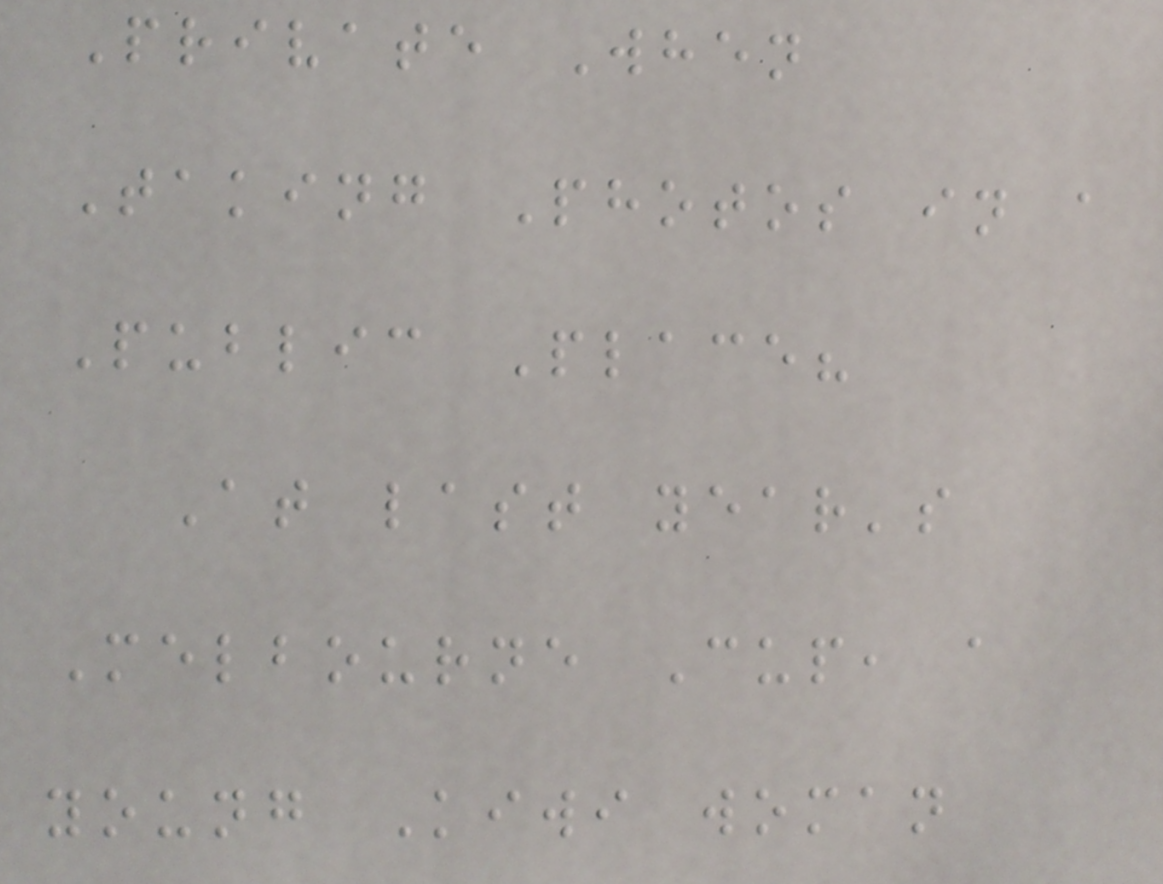Private When
Taking Photos in a
Public Place?
At last year's
Melbourne Cup, a
young Kiwi woman
